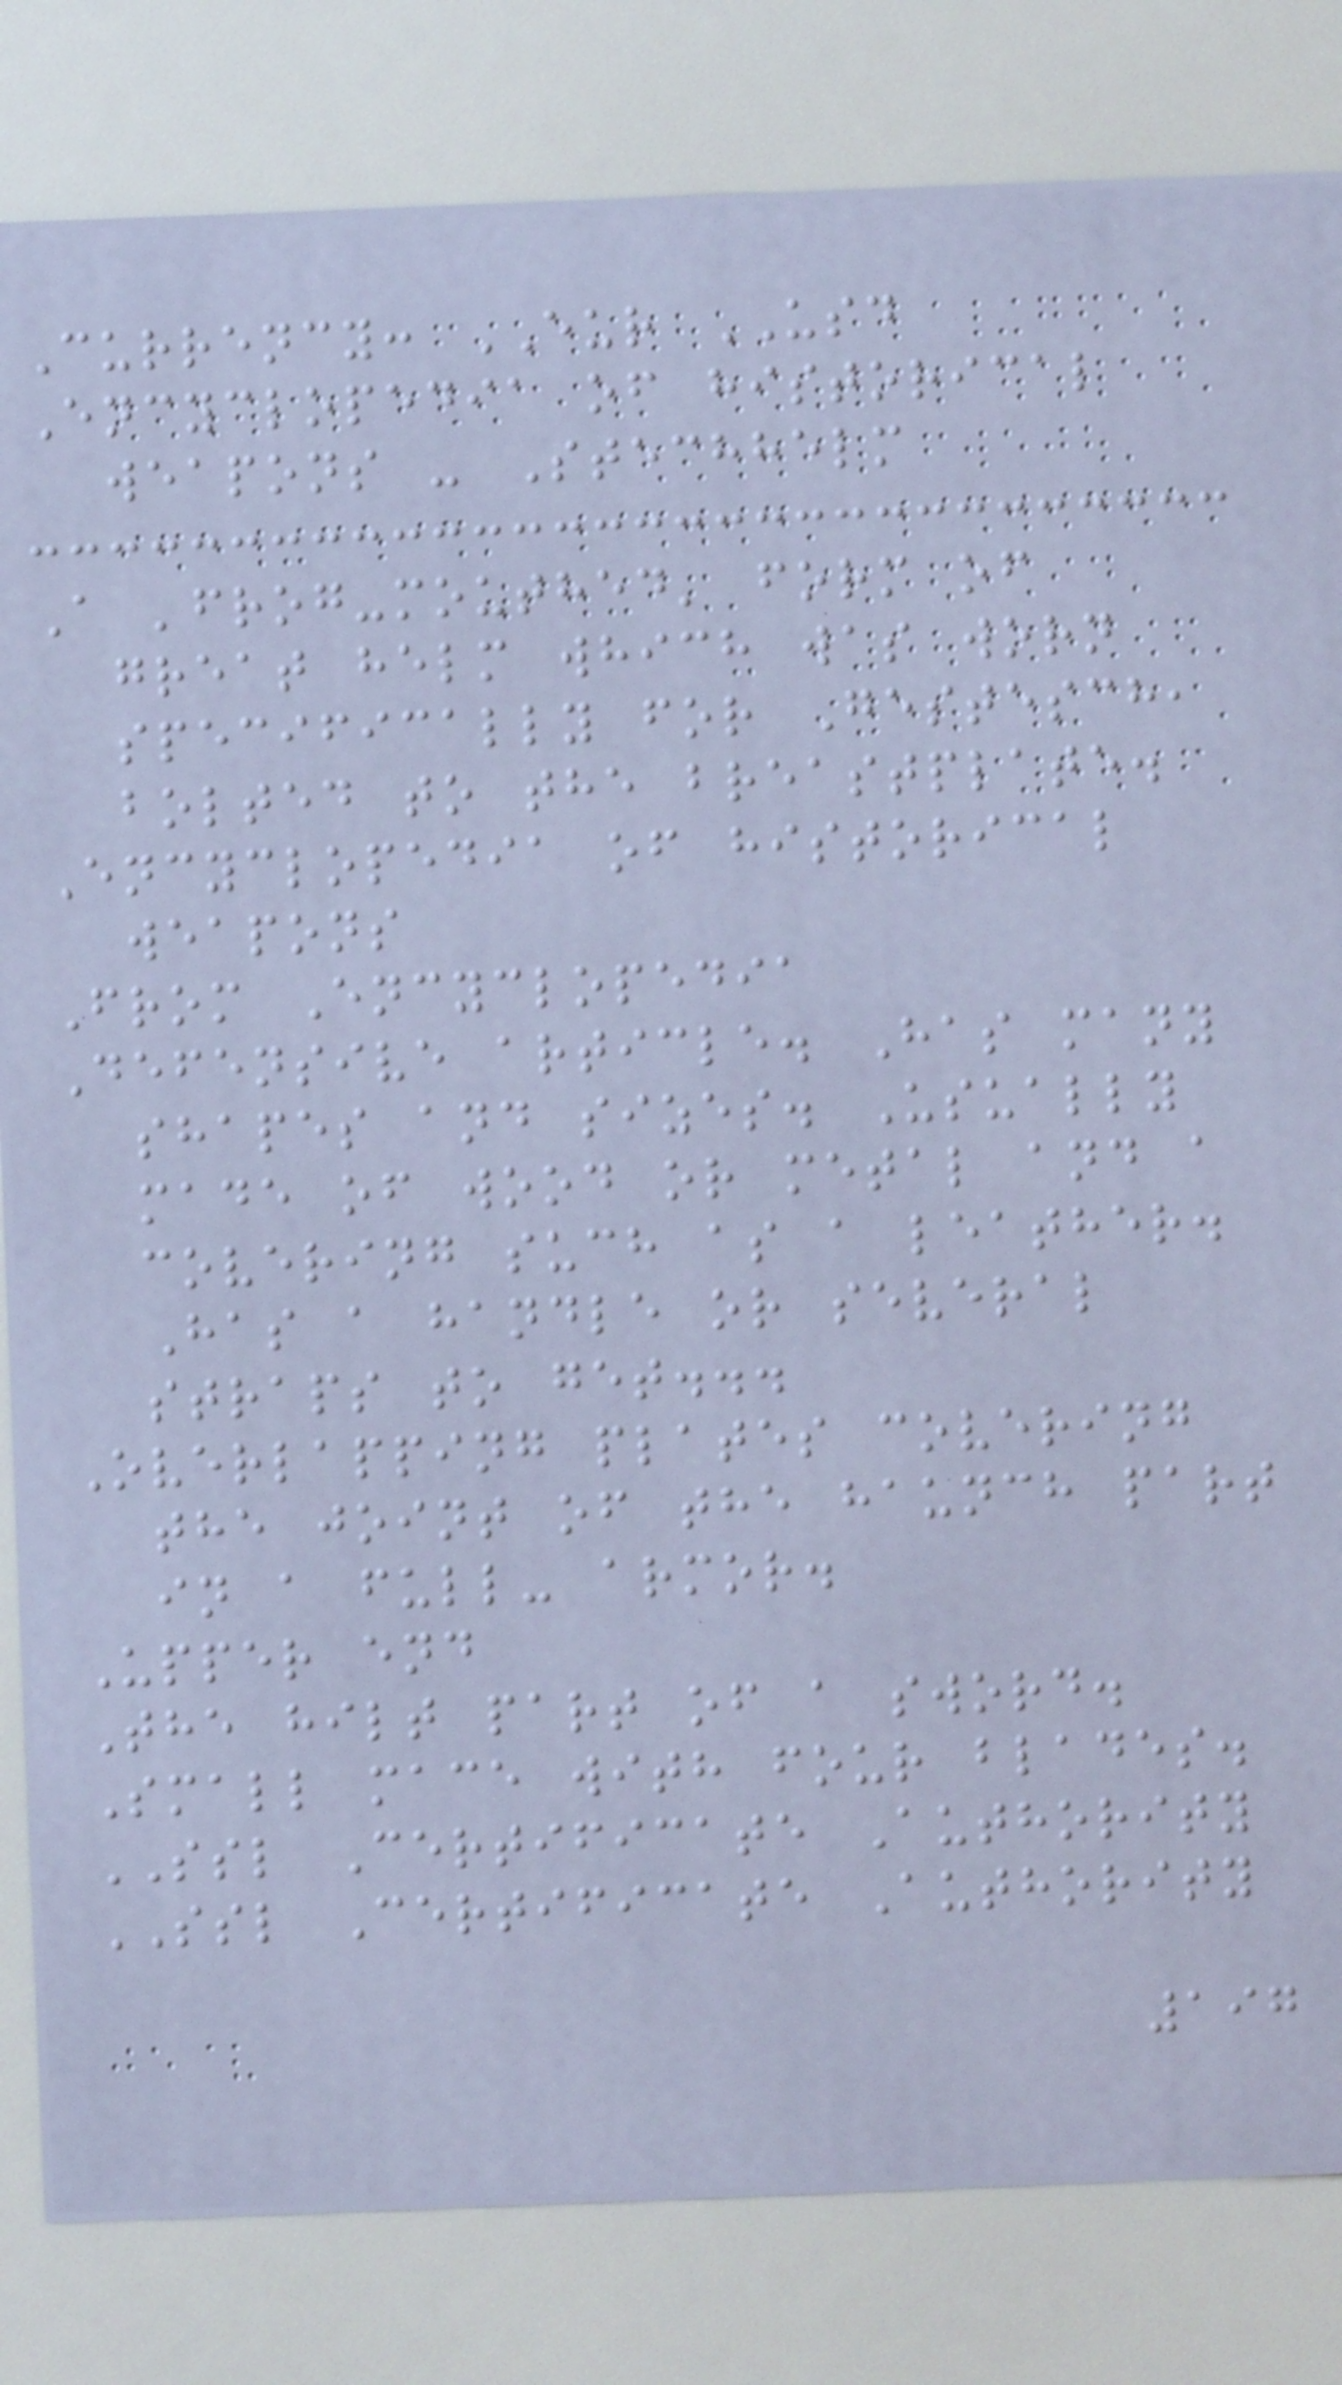Currency: EUR USD
Encyclopedia of historical
weapons - Stechhelm
A 'frog-mouthed' form of
great helm which was worn
specifically for Gestesch,
bolted to the breastplate.
Encyclopedia of historical
weapons
From Encyclopedia
Defensive article. Has many
shapes and sizes. Usually
made of wood or metal and a
covering such as a leather.
Has a handle or several
straps to get...
Overlapping plates covering
the joint of the haunch part
in a full- armor.
Upper end
The hilt part of a sword.
Small mace with four blades.
SSL Certificate Authority
SSL Certificate Authority
197
